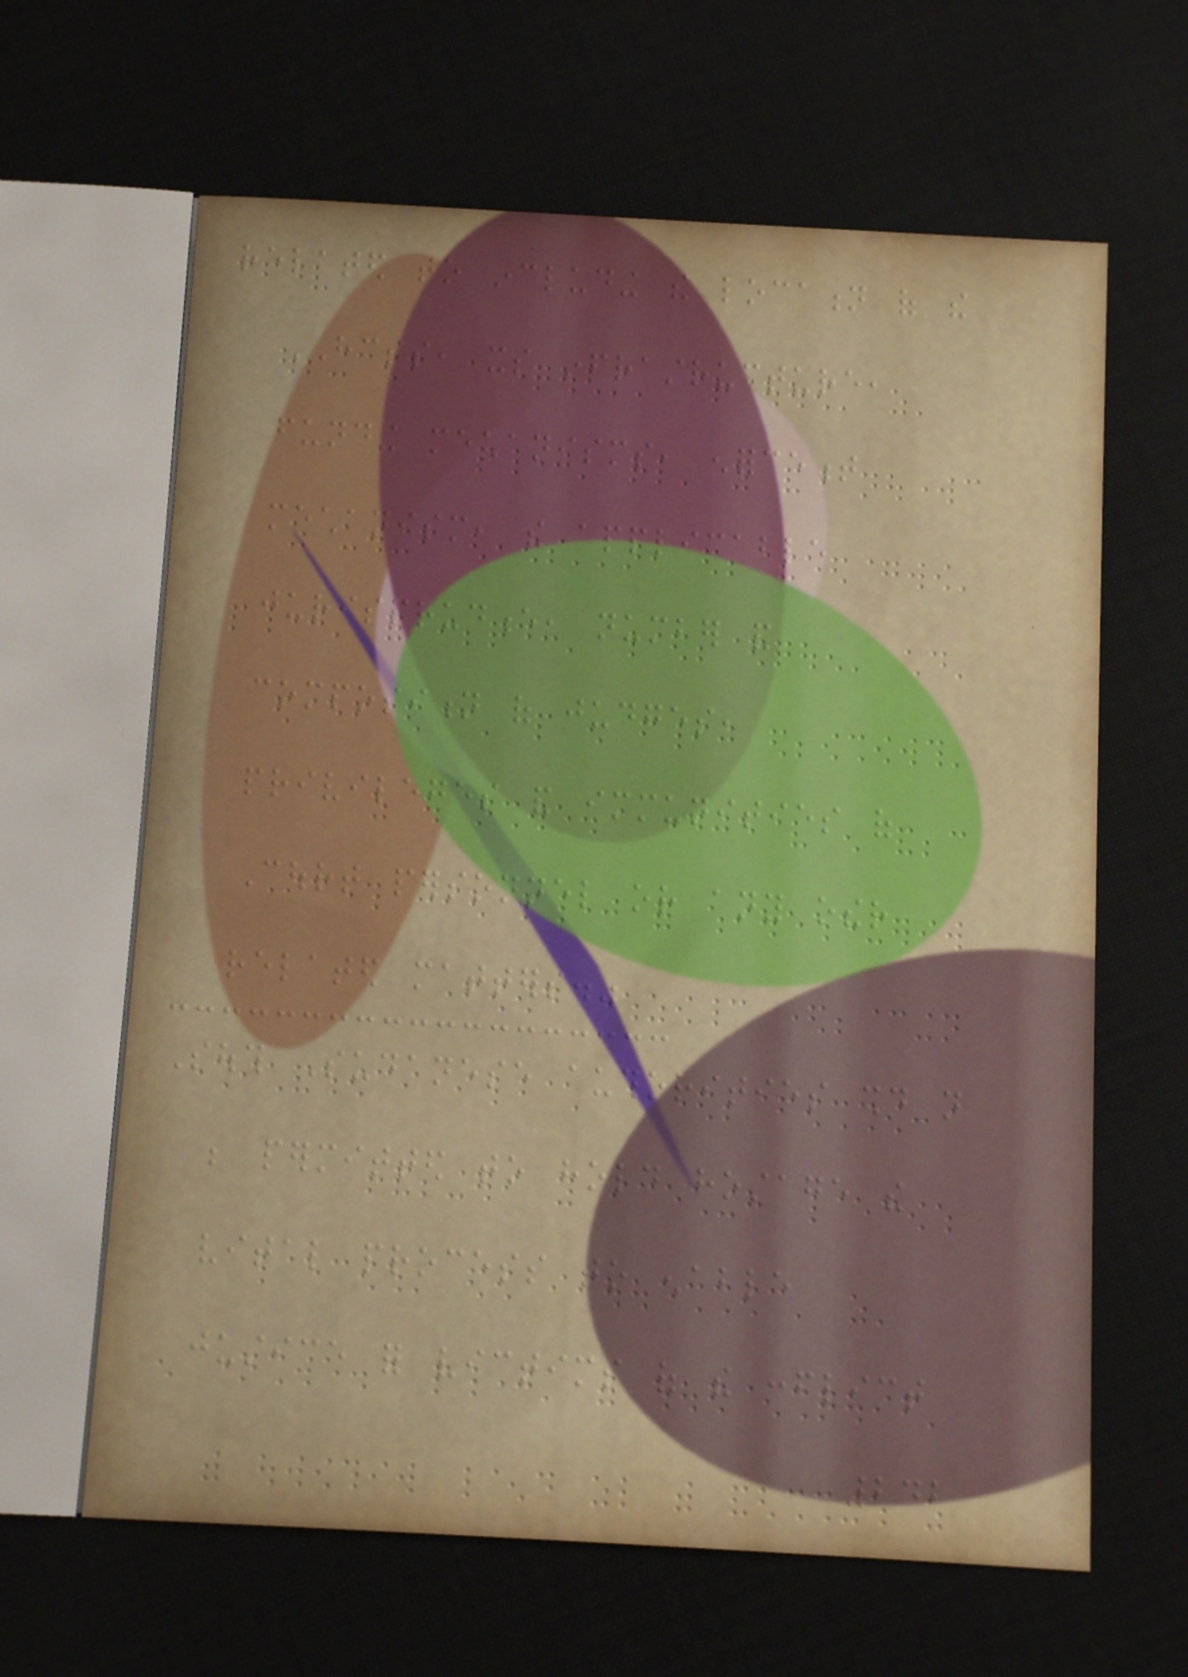related to including the location of the
HCSS, its infrastructure,
funding mechanisms, enforcement
mechanism, the applicable
jurisprudence, number and
composition of judges,
privileges and immunities of
Court personnel or any other
related matters."
South Sudanese authorities should not
be permitted to hold hostage the
vital process to enable
justice for victims of the conflict
242
